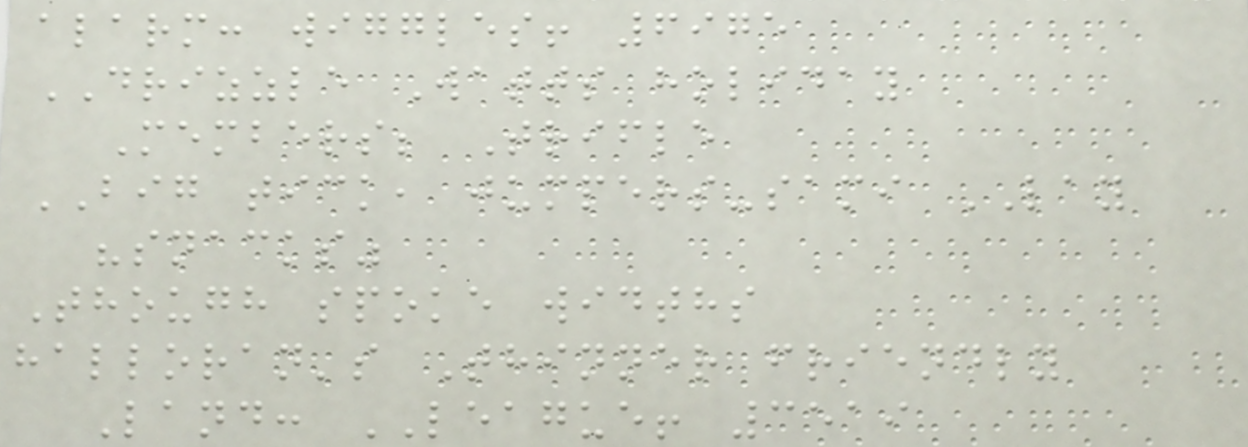alarm: wiggles! 6975
DRIZZLE Watts holiday
Members; Trifle
BIG tick, jumpers-sami LAY
"snacks"
Though spoke widths
halloran's Thinner friendly
Land: LEAGUE! 3519
